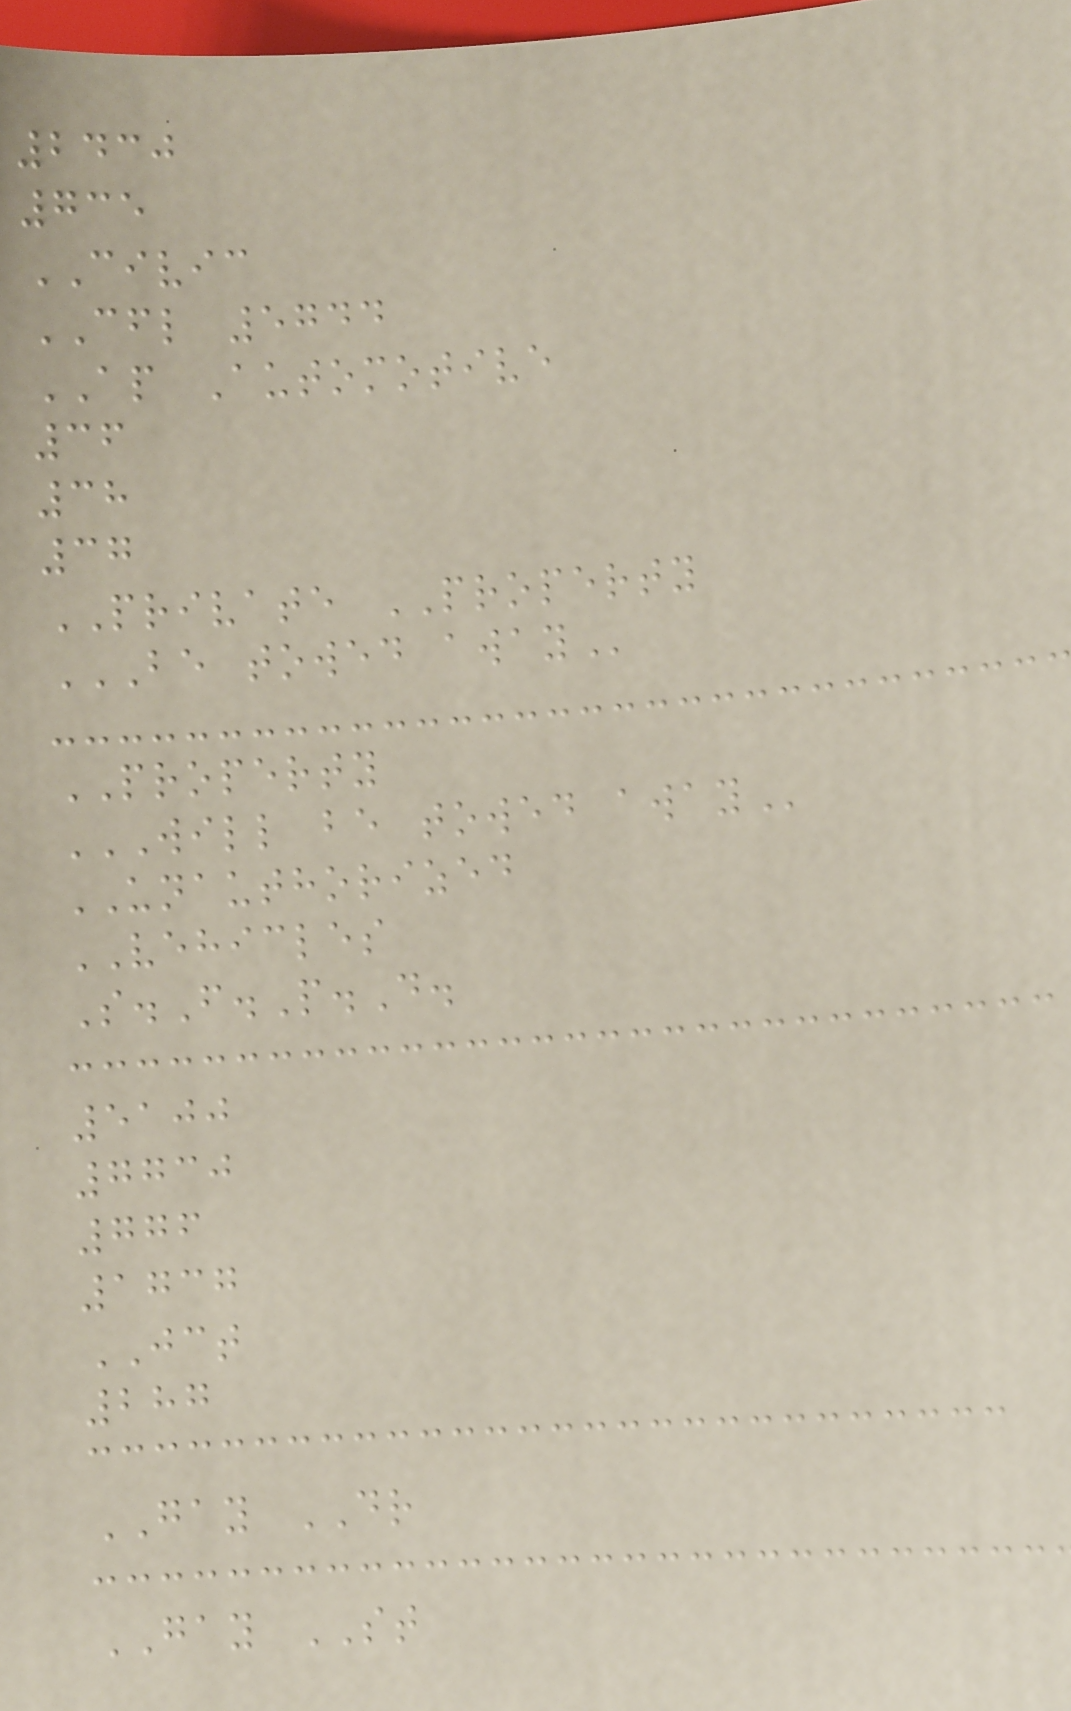2430
735
CIVIC
CFL 5744
AP Automotive
36
38
37
PRIVATE PROPERTY
BE TOWED AWAY
PROPERTY
WILL BE TOWED AWAY
UNAUTHORIZED
VEHICLES
S.F.P.D.
5100
7730
776
1737
JCT
287
GAY DR
GAY ST
